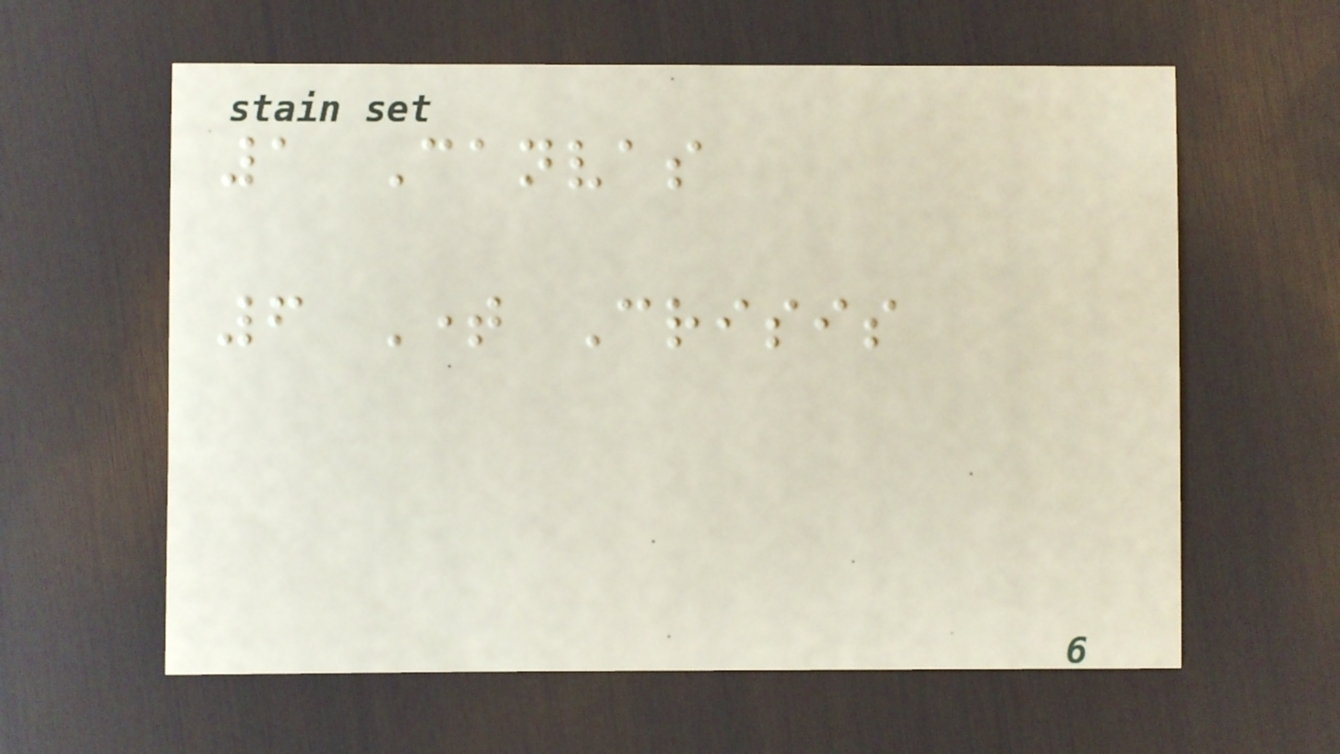1 Canvas
6 Time Crisis
